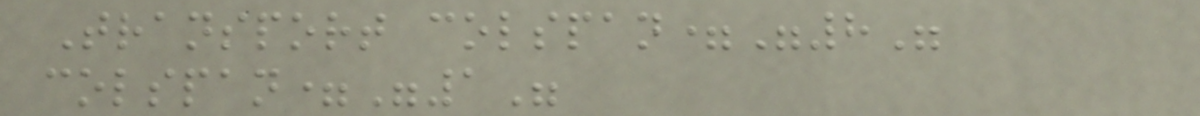Transport colspan="8"
colspan="1"
